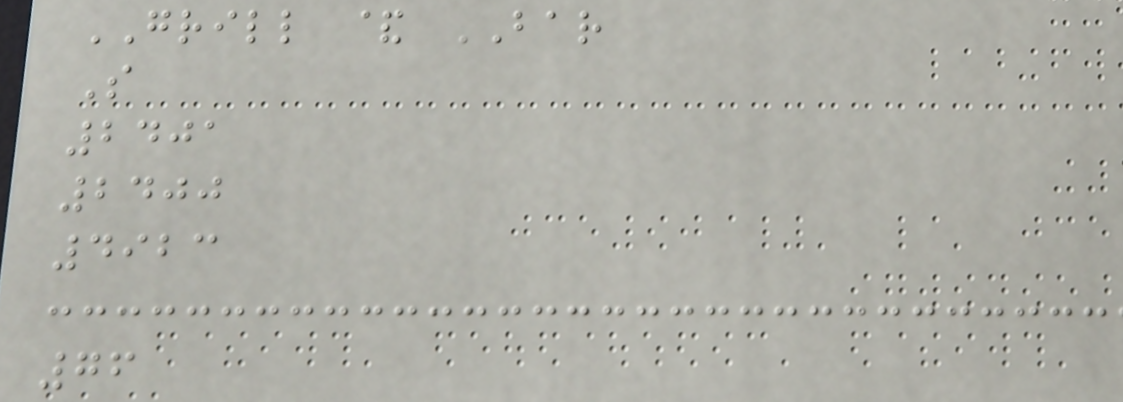GRILL & BAR
S
2401
2400
4923
76
